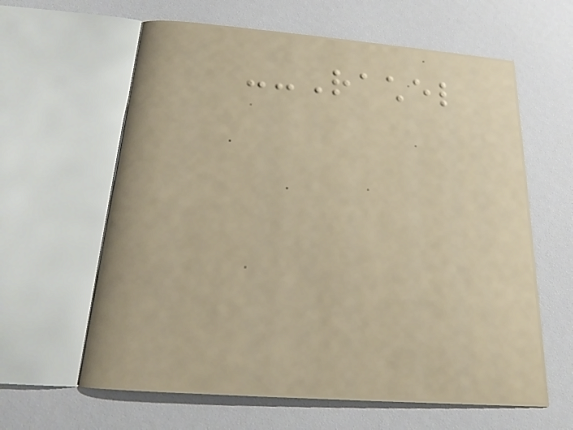--Rachel
